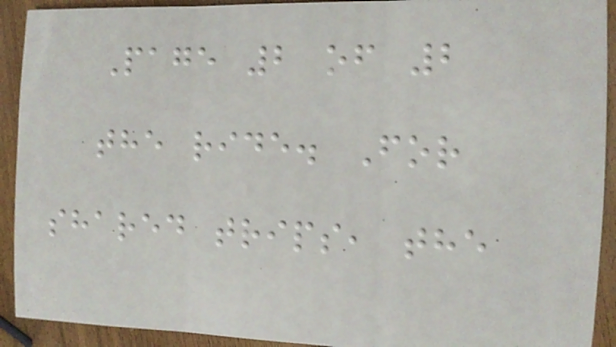Page 2 of 2
the ride. For
shared trips, the
